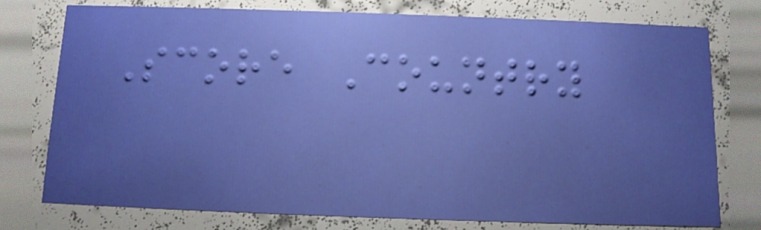Score Country
